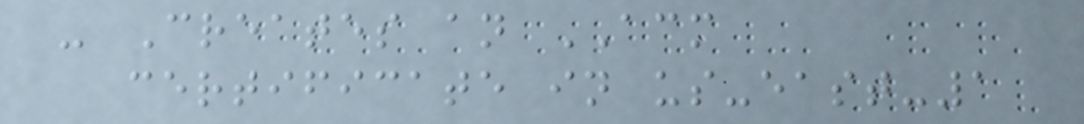- Creates an ACM
certificate in us-east-1
